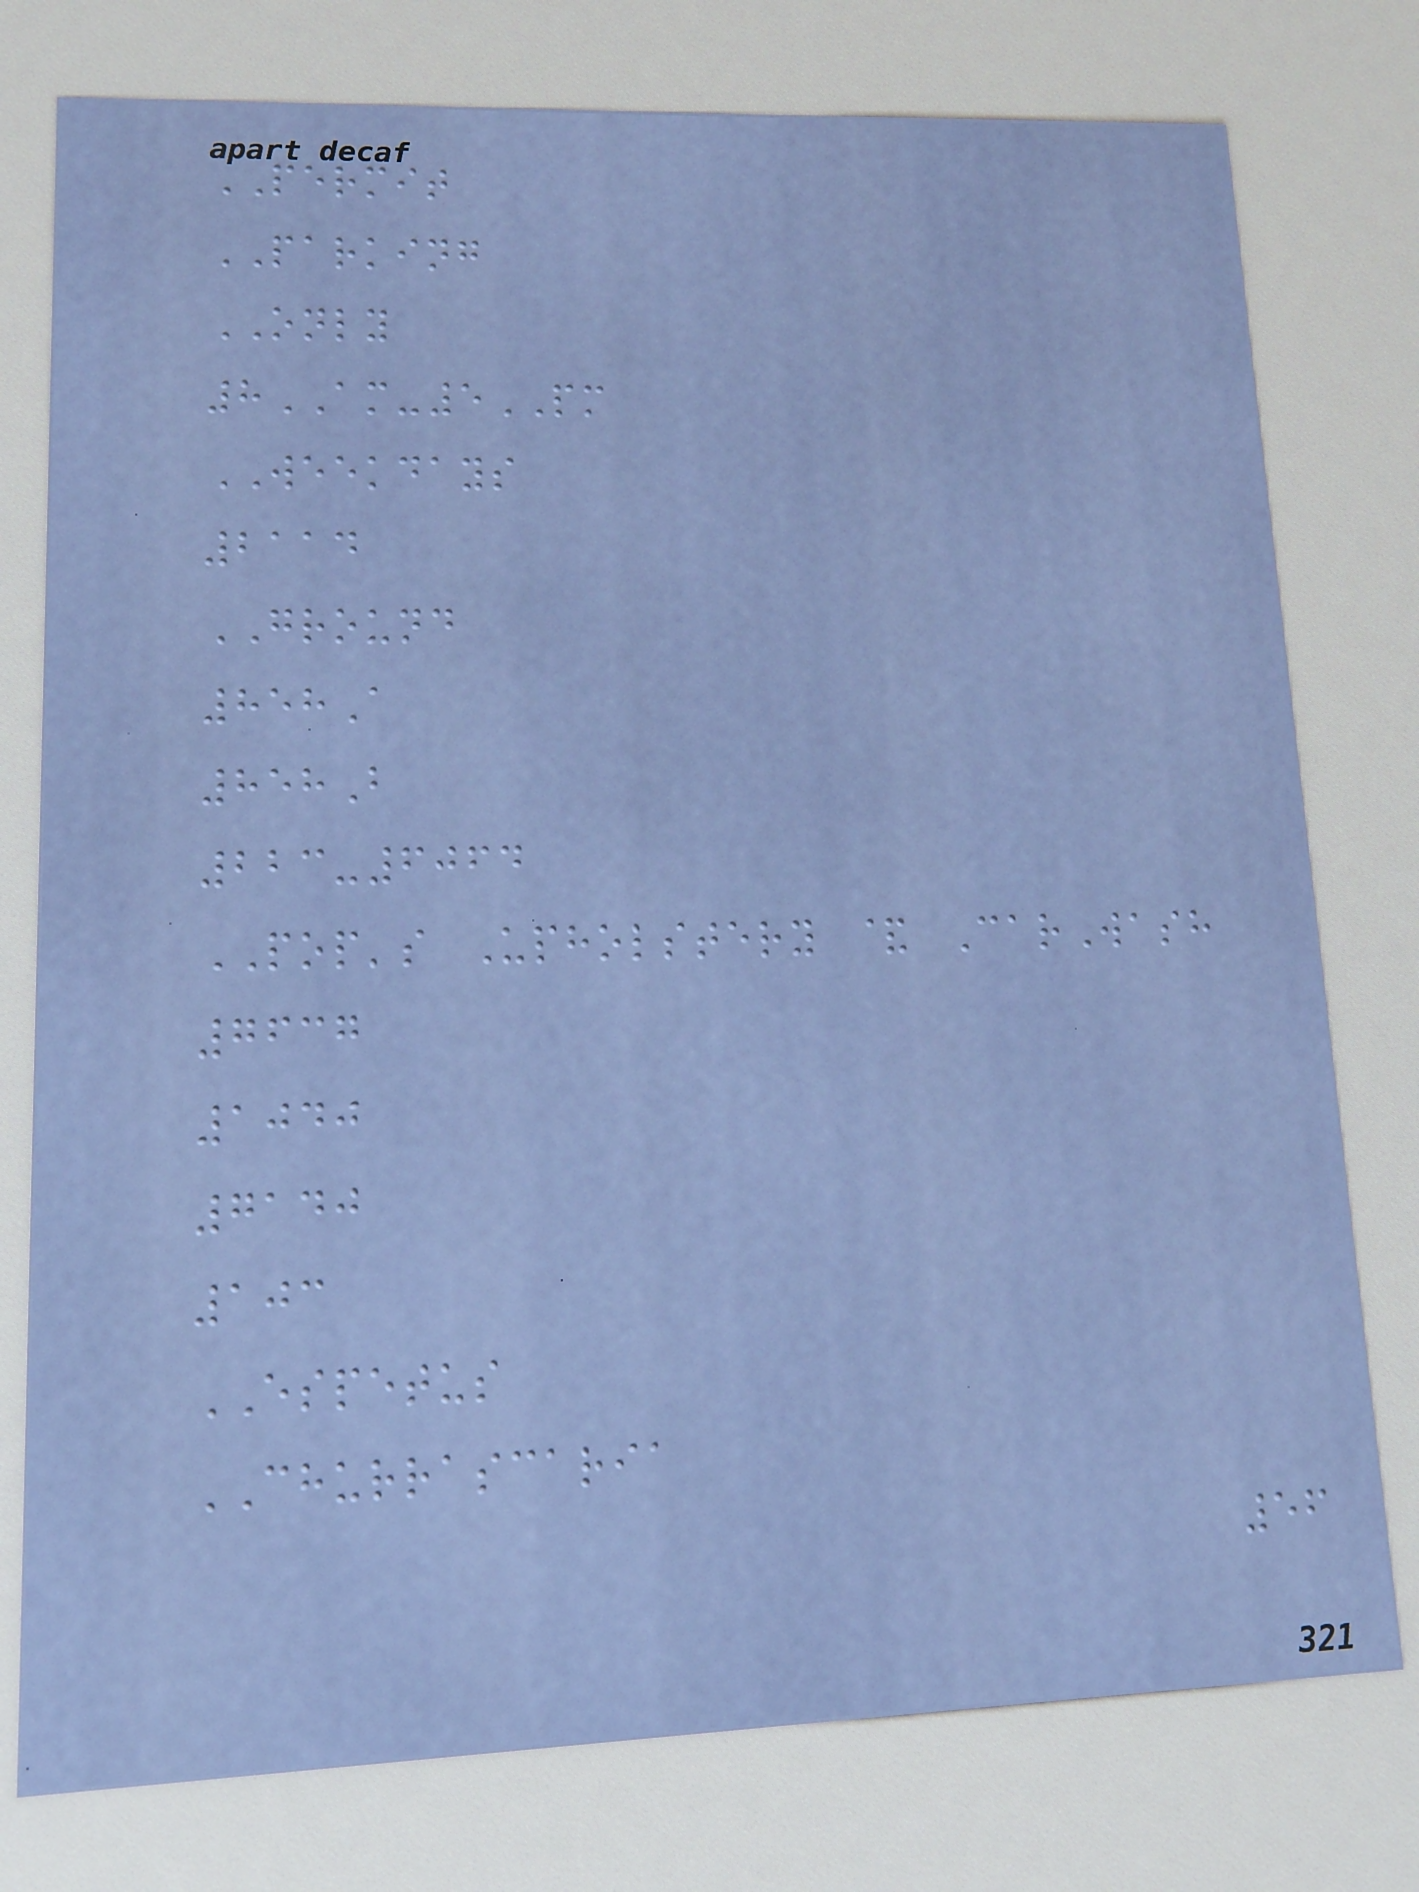PERMIT
PARKING
ONLY
8AM-5PM
WEEKDAYS
2114
GROUND
858A
858B
223-6064
POP's Upholstery & CarWash
7637
1040
7140
103
ESPETUS
CHURRASCARIA
56
